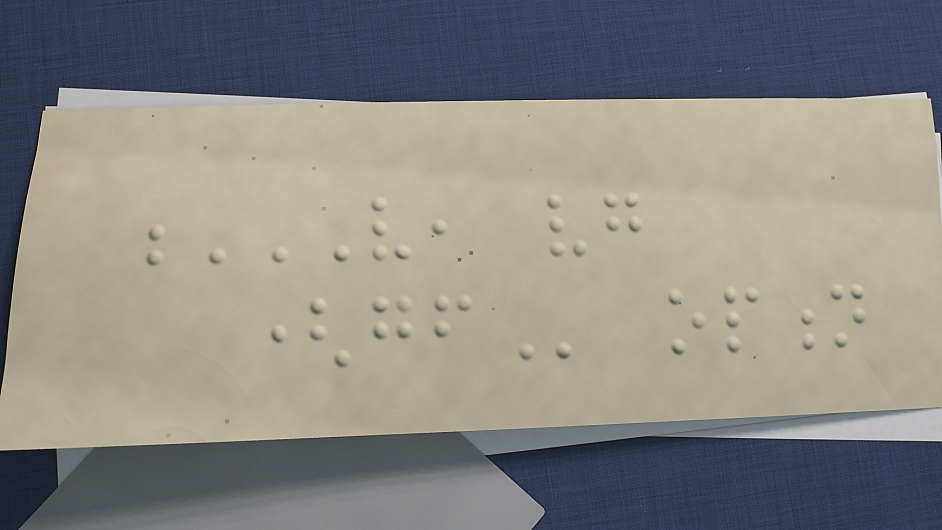V, VG
(GF option
